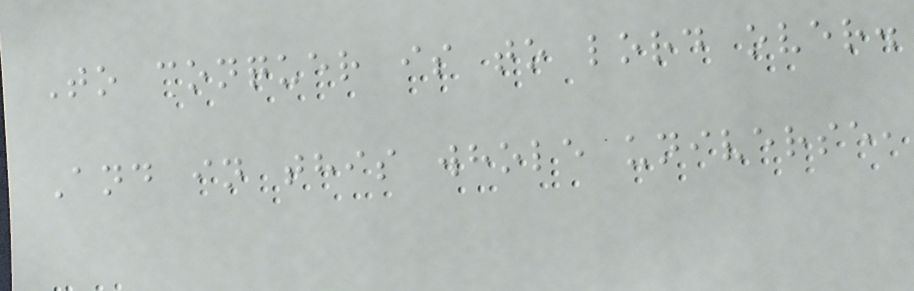To conquer is to lord over.
And in this whole universe,
